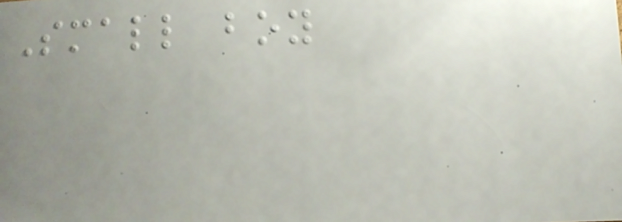Small boy
